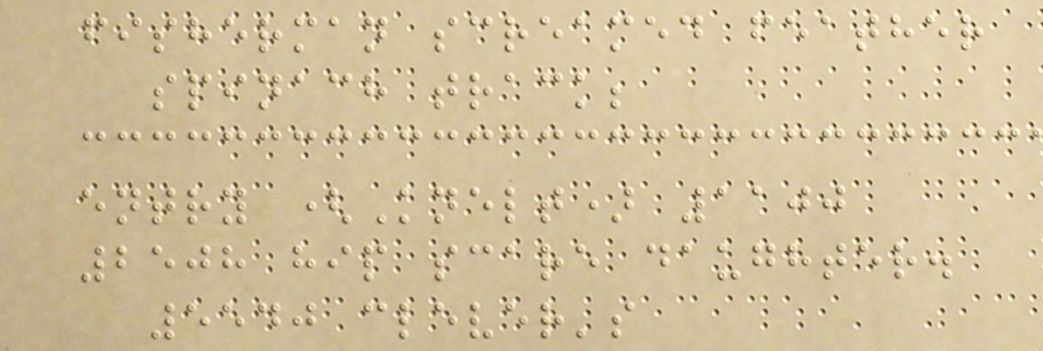fisherman screamed feather
spinach track;
entry (Knelt) 1100
2508 hip scare daughter.
5540 clever's
